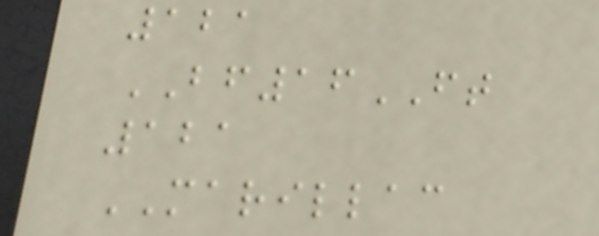121
BF16FT
121
MARILLAC
